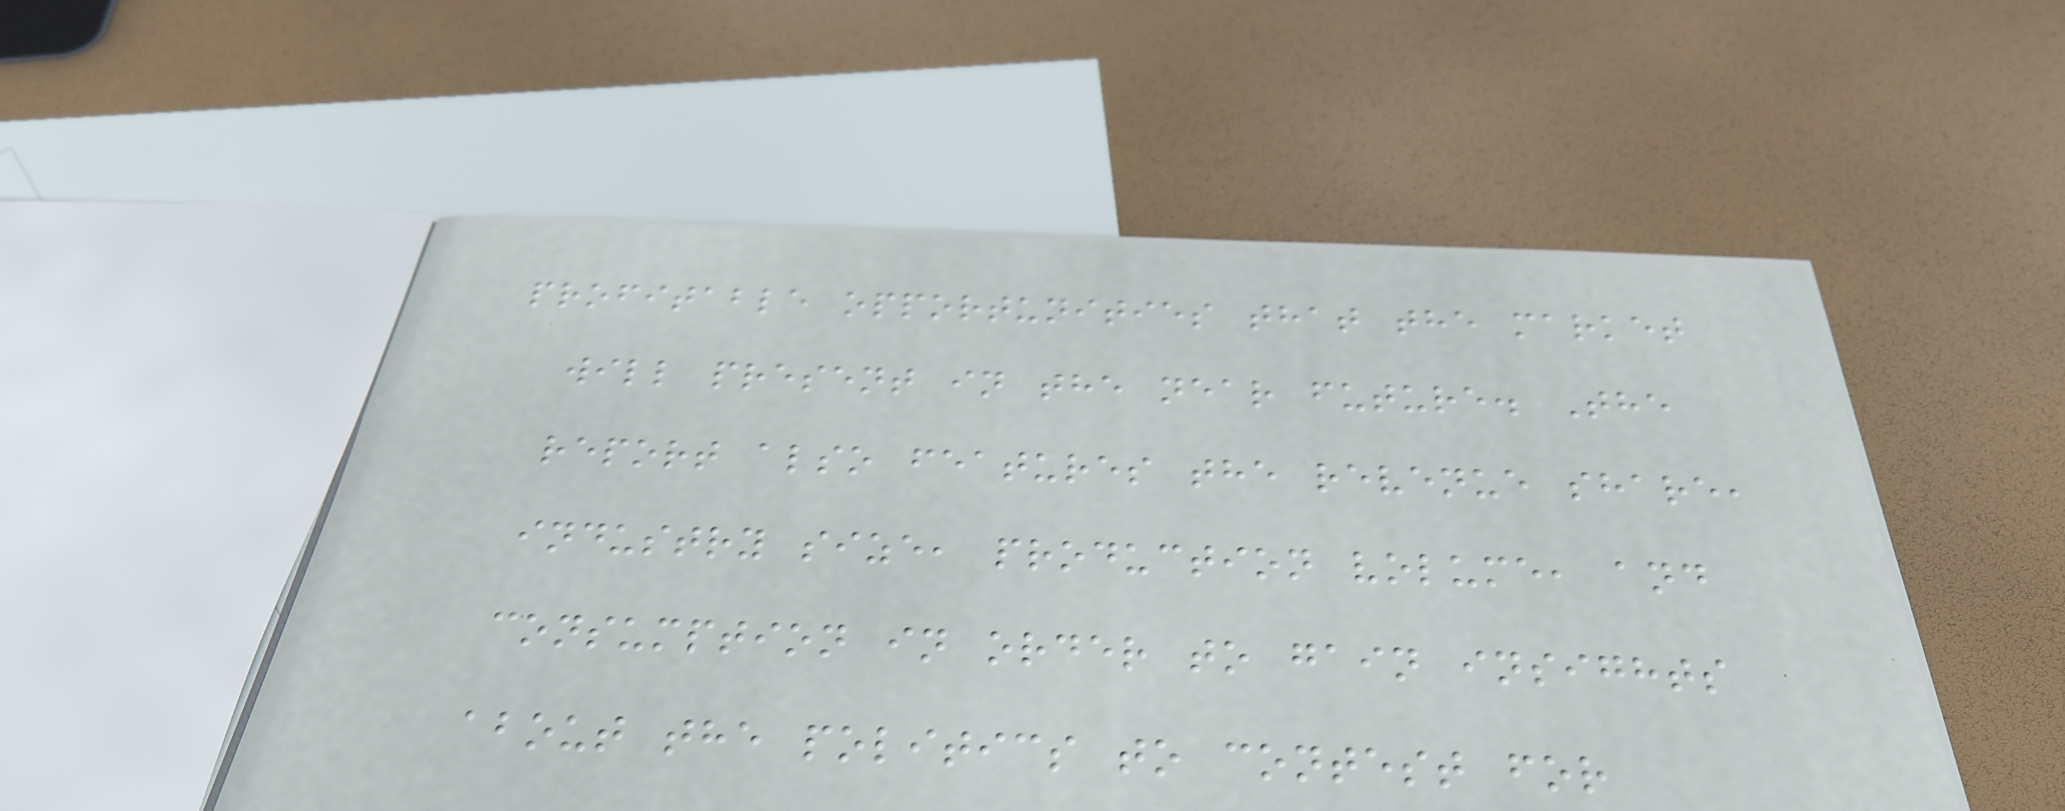profitable opportunities that the market
will present in the near future. The
report also features the revenue share,
industry size, production volume, and
consumption in order to gain insights
about the politics to contest for
